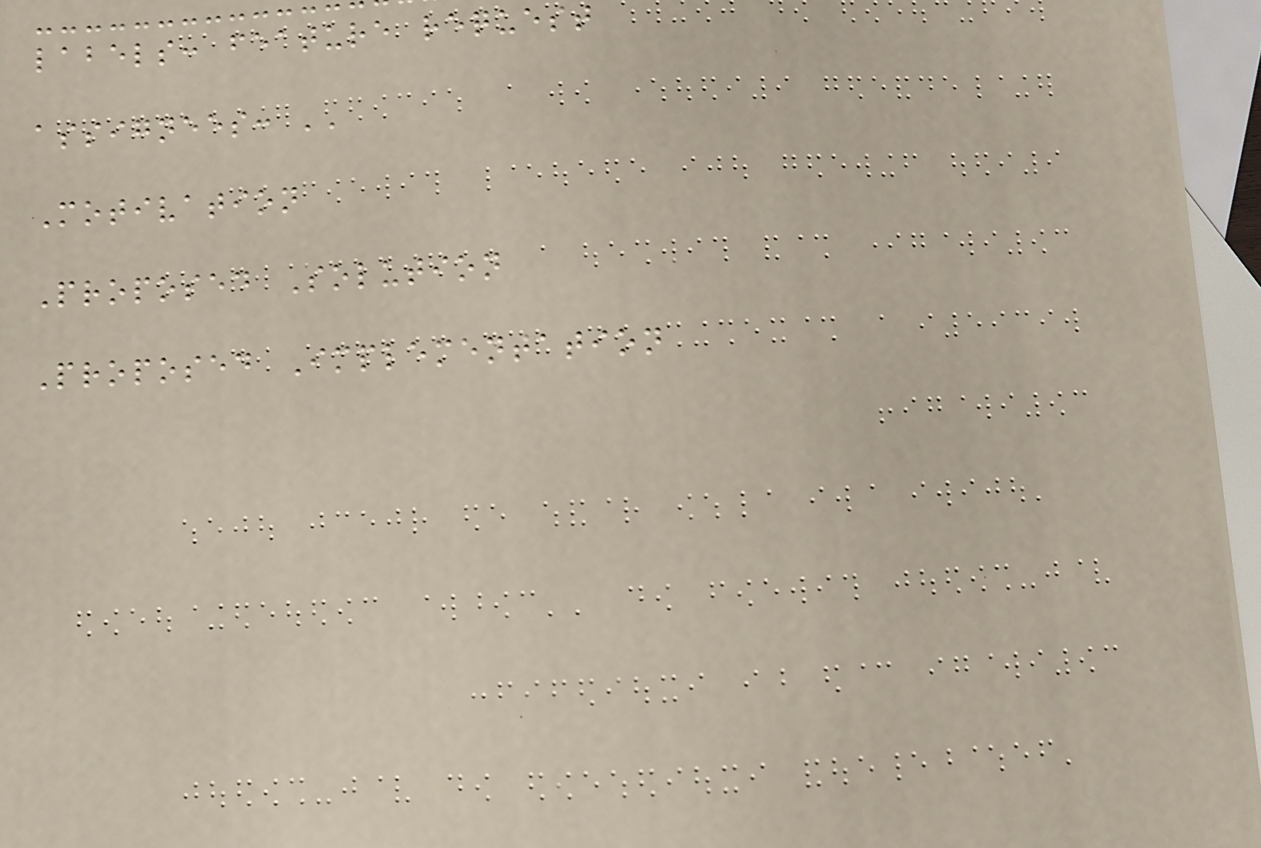labels: feature request
assignees: ''
Motivation
Proposed Solution
Proposed Implementation
